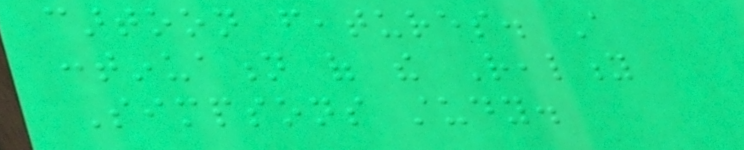cartoon features. A
continuation of the Reality
Simpsons study.
